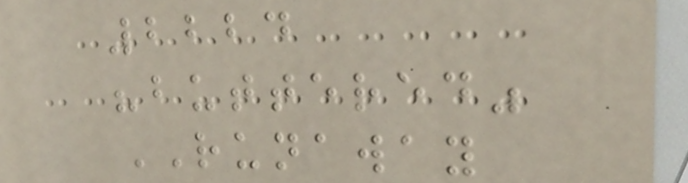2224
"buttered"
RUNAWAY
